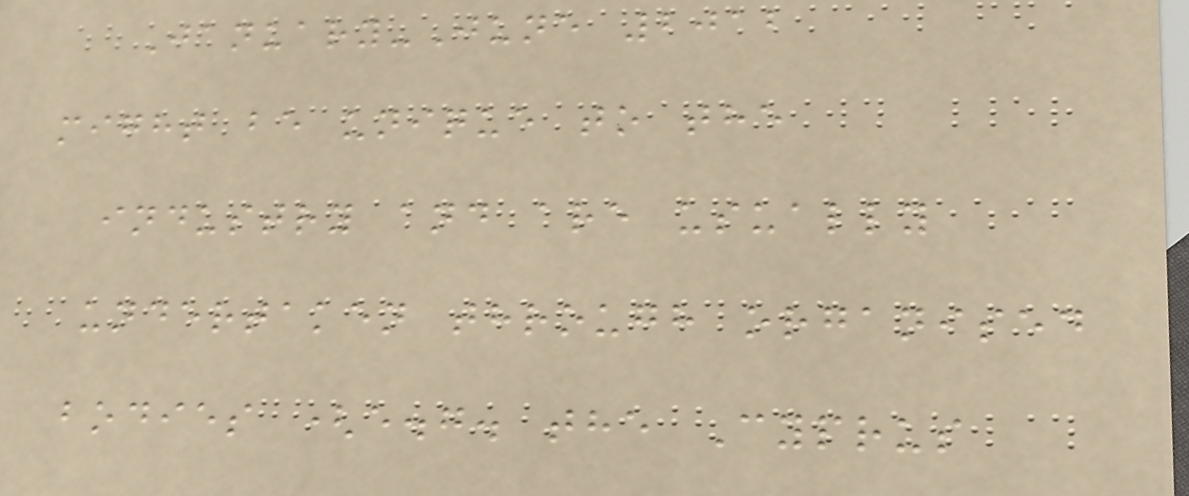January-June 2012
might be unique to the
industry and are usually
undertaken through organised
bodies (e.g. the Cyprus
